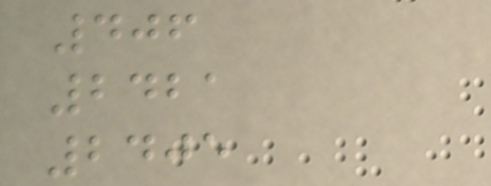406
2421
2405
